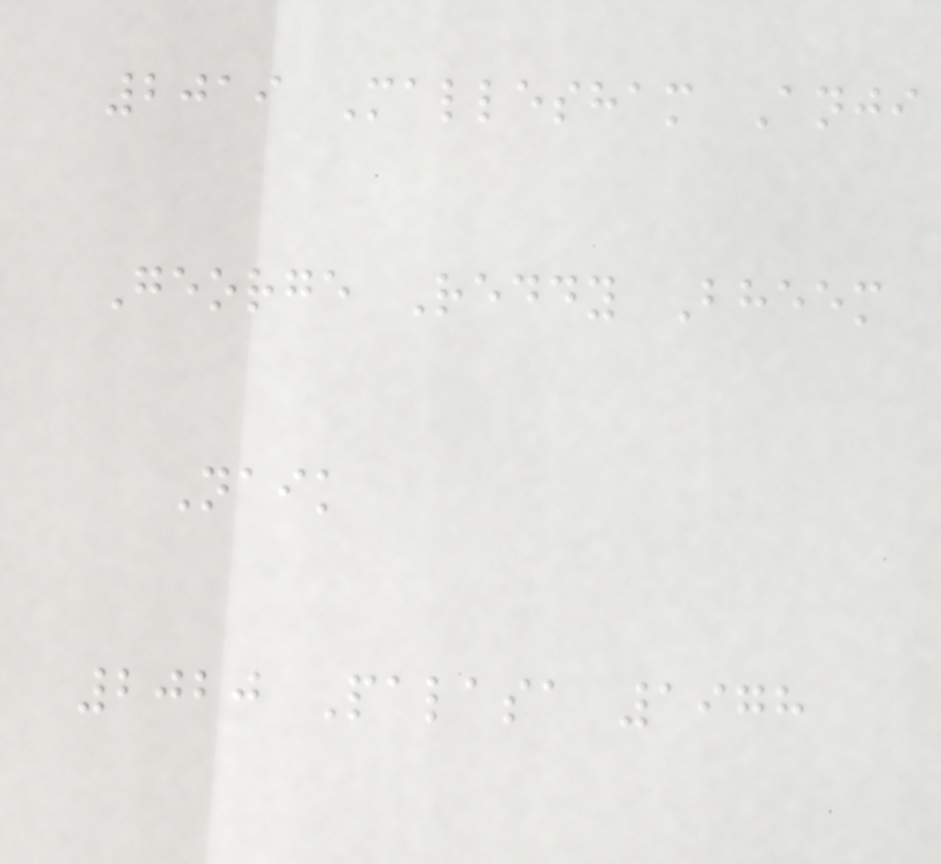2019 Mallesham Anji
George Reddy Bheem
Naik
2020 Palasa 1978
